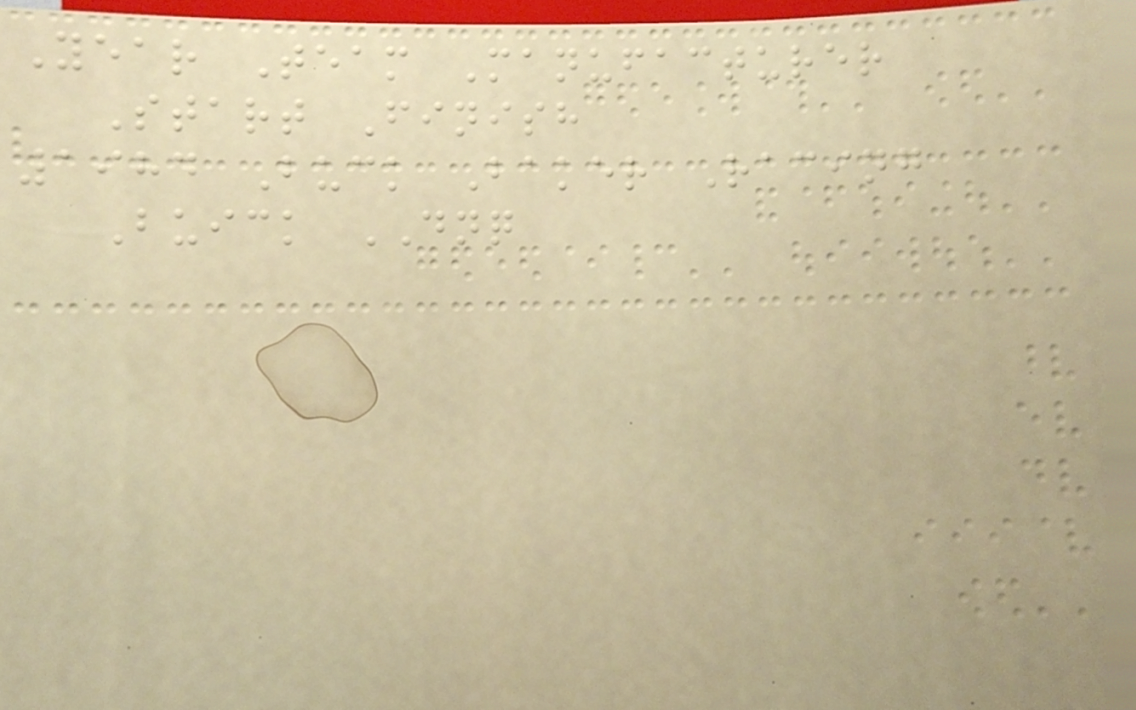Year Team Manufacturer
Start Finish
1984 Buck Baker Racing
Buick DNQ
